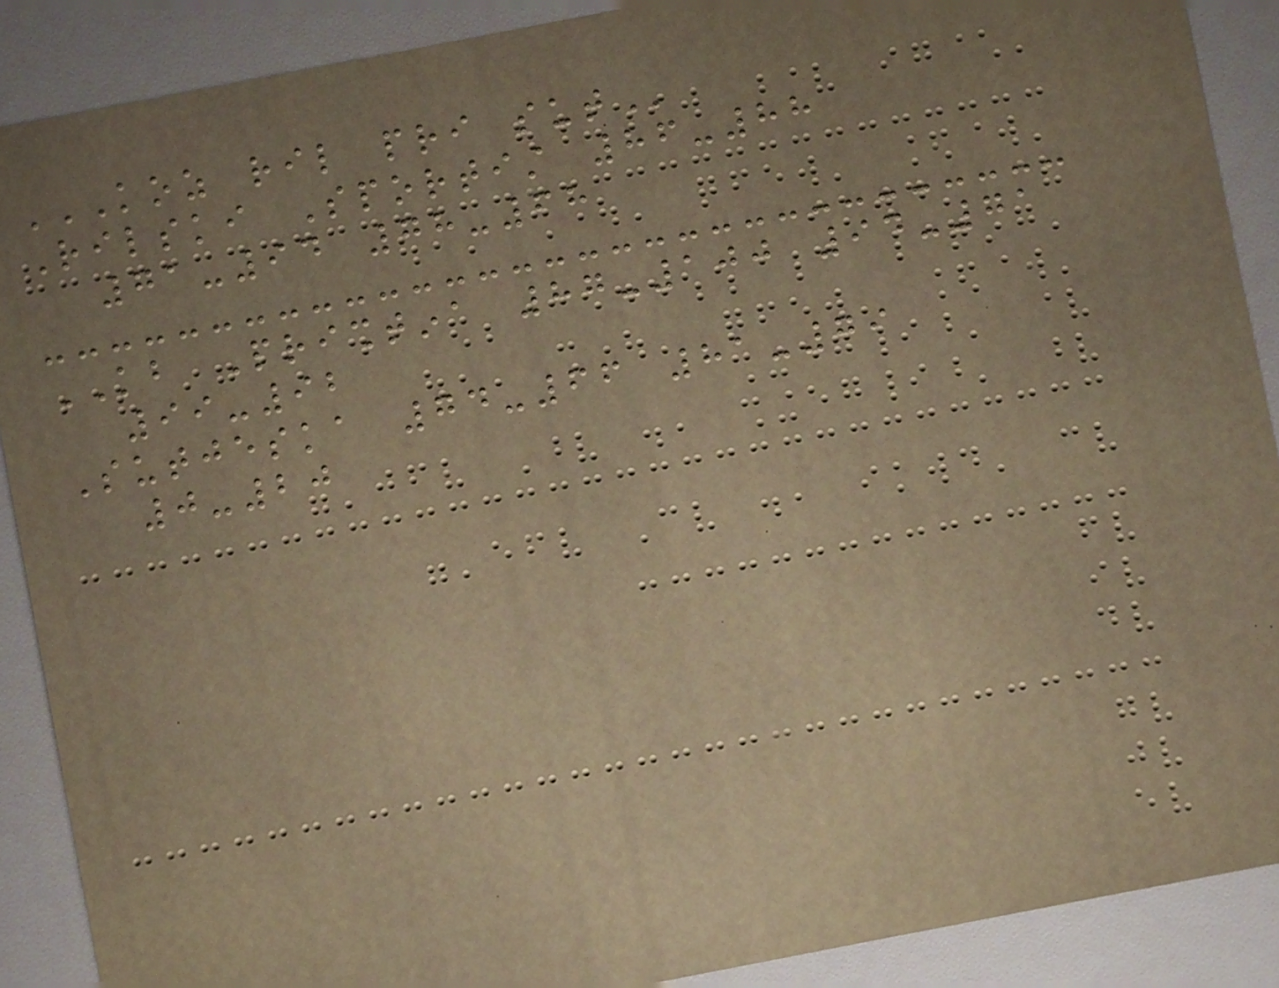KOZ RIL PRI SUT
Rilski Sportist 86-88
71-94 78-68
KB Prishtina 87-100 94-71
99-92
Sutjeska 74-66 81-79
0-20
